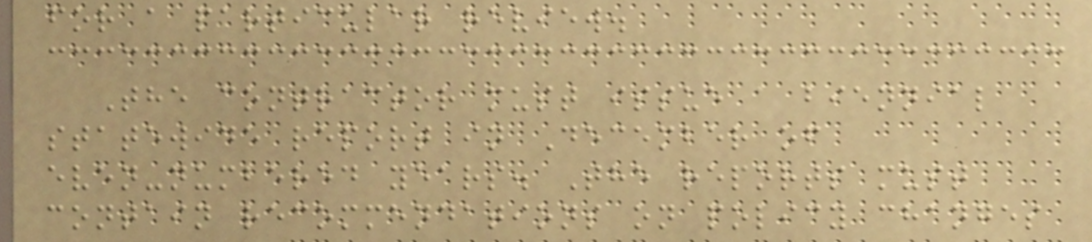for a particular review.
The contractor must issue a biennial
statewide report in December of
even-numbered years. The reports must
contain recommendations on policy changes
